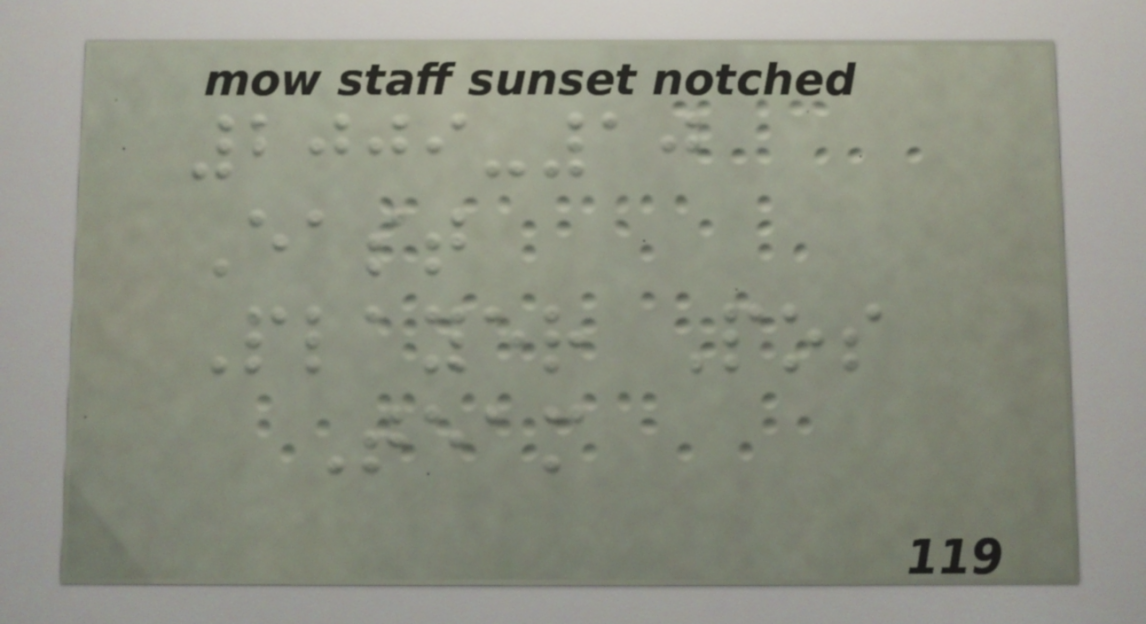2009-10
East
Player Pos
Team
